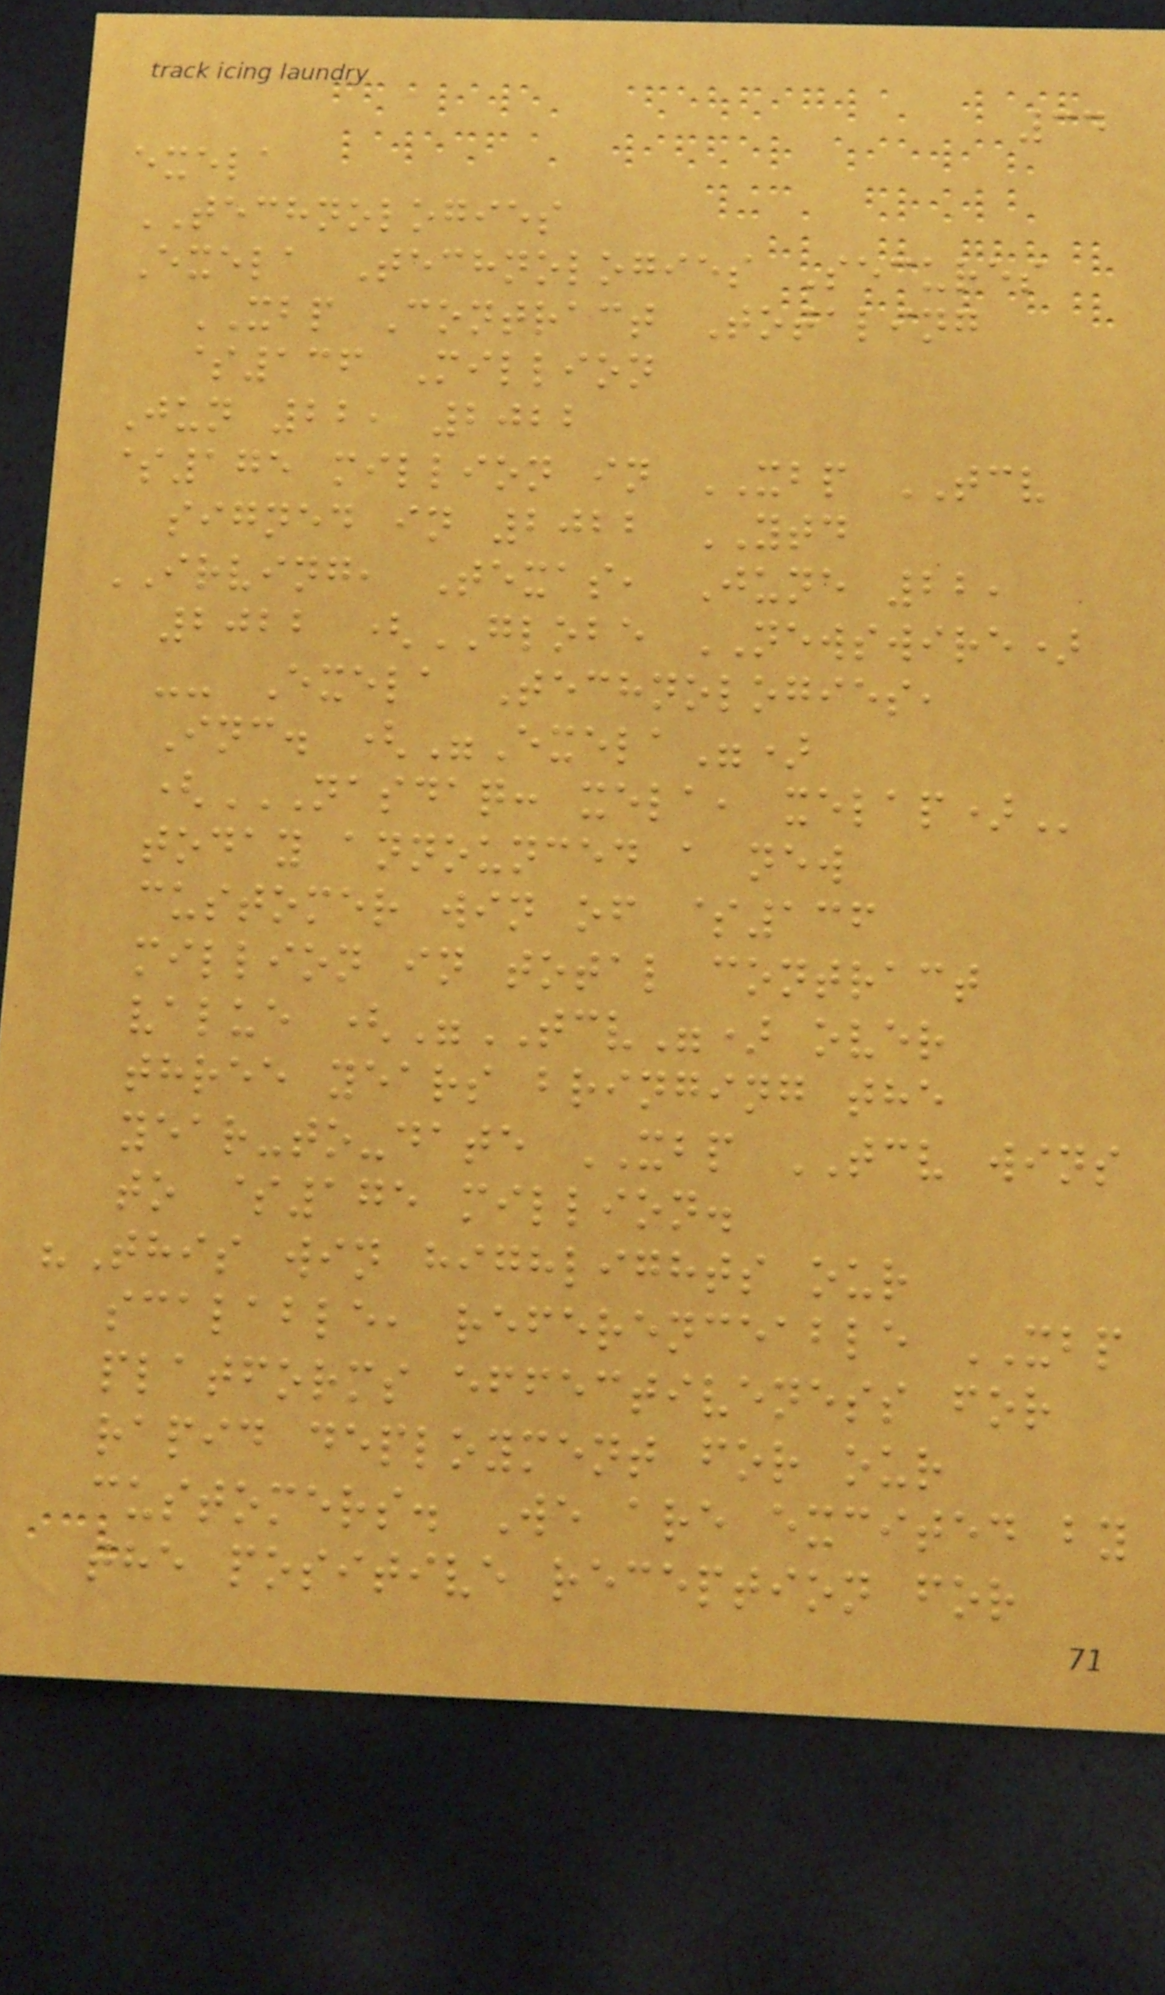34
exela
TECHNOLOGIES
Exela Technologies Secures
XBP Contract Totaling
$136 Million
Jun 22, 2022
$175 million in XBP TCV
signed in 2022 YTD
IRVING, Texas, June 22,
2022 (GLOBE NEWSWIRE)
-- Exela Technologies,
Inc. ("Exela")
(NASDAQ: XELA, XELAP)
today announced a new
customer win of $136
million in total contract
value ("TCV") over
three years bringing the
year-to-date XBP TCV wins
to $175 million.
"This win highlights our
scalable, referenceable XBP
platforms effectiveness for
rapid deployment for our
customers. We are excited by
the positive reception for
